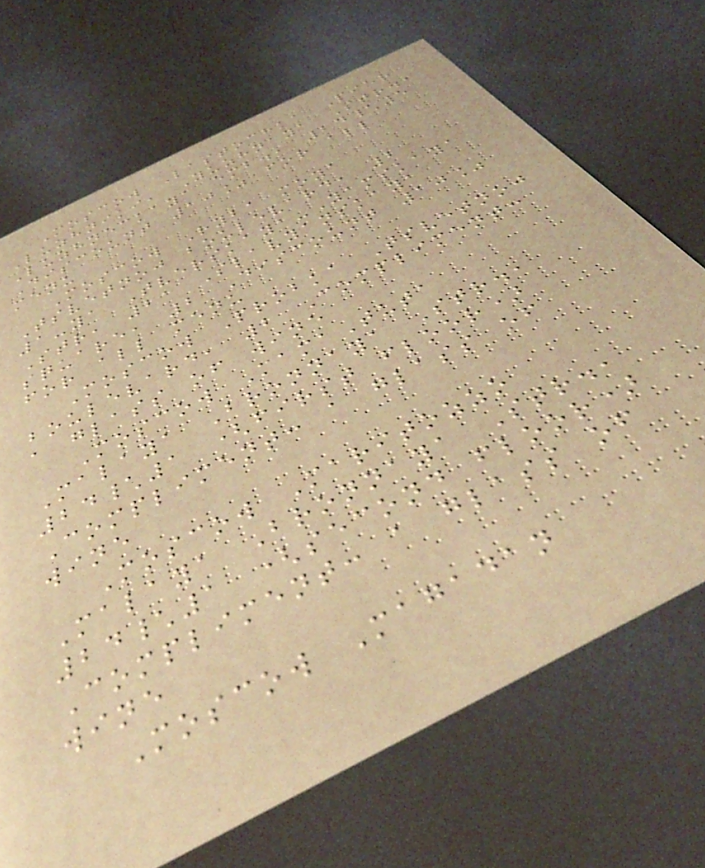Moscow Lastochka Pier
Luzhniki, Yuzhnaya Str.,
Luzhneckaya emb., 24\5
Discount 10% for all
menu
Moscow Ryba moya
Tsvetnoj boulevard, 2
1-ya Tverskaya-Yamskaya
Str, 21 Slavyanskaya
square, 2 Discount 10%
for all menu
Moscow Probka Tsvetnoj
boulevard, 2 Compliment:
a glass of wine
Moscow MamaTuta
Malaya Bronnaya Str.,
24\1 (first floor)
Compliment: a glass of
wine
Moscow Maritozzo
Malaya Bronnaya Str.,
24\1 (second floor)
Compliment: a glass of
wine
Moscow Magadan
